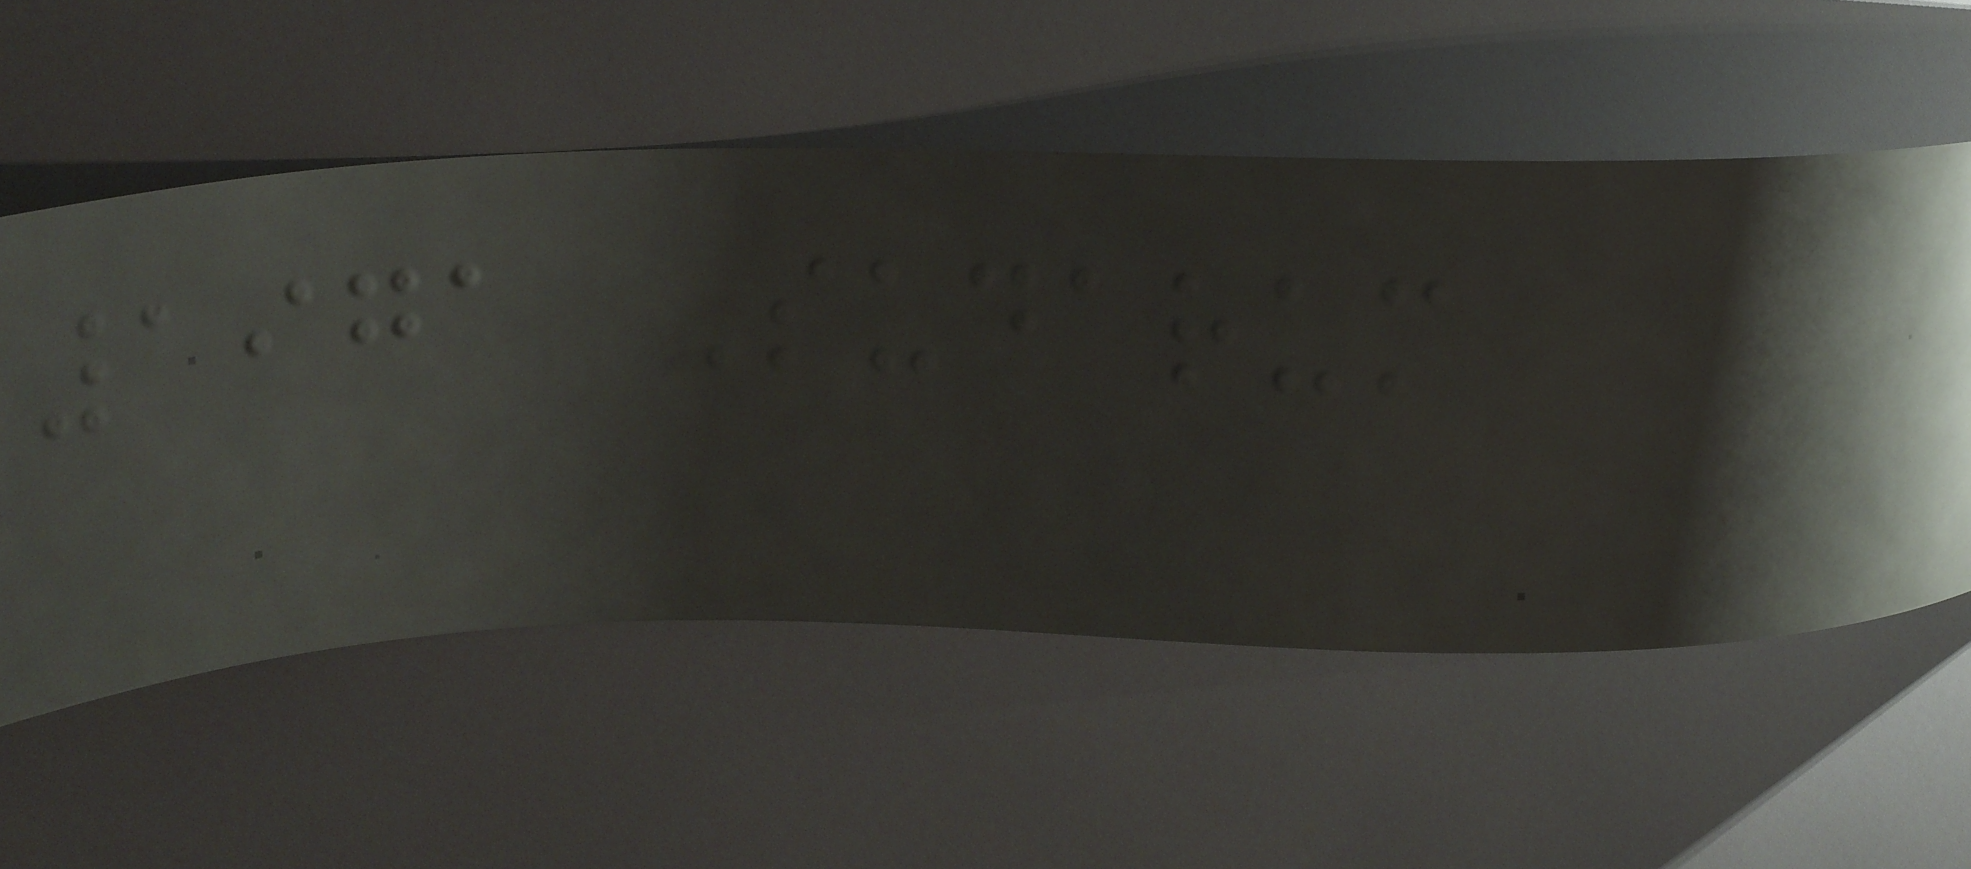1971 Sudarum
